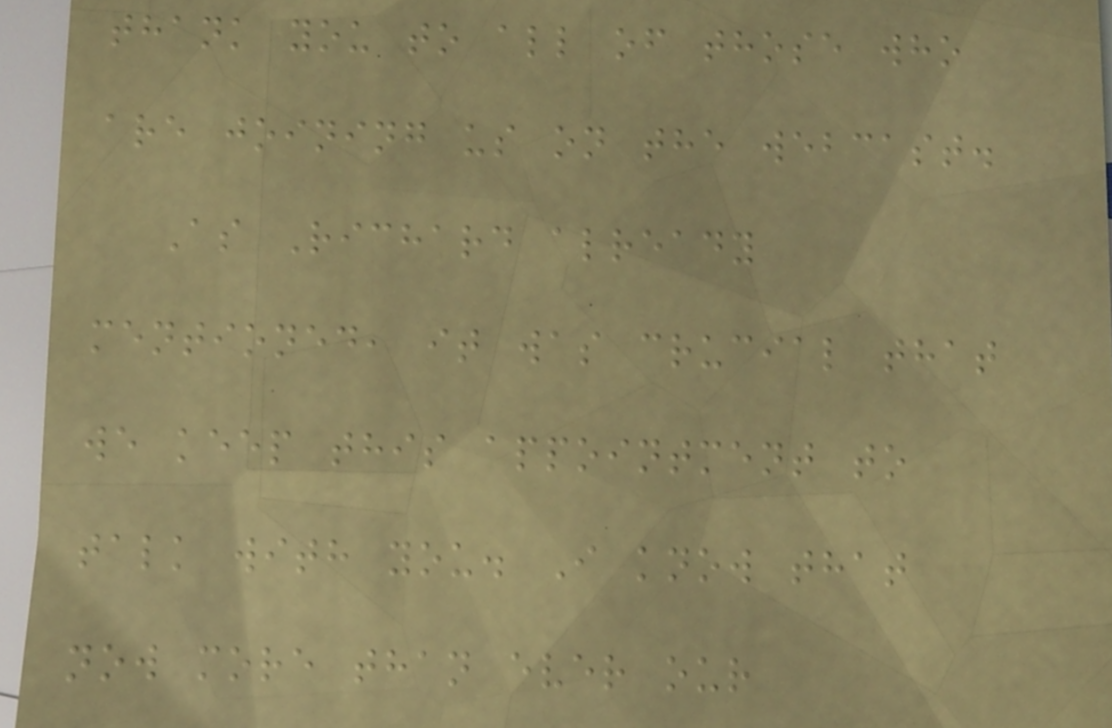thank you to all of those who
are joining us on the webcast.
As Richard already
mentioned, it was crucial that
we keep this appointment to
talk with you. I know that
now more than ever our
